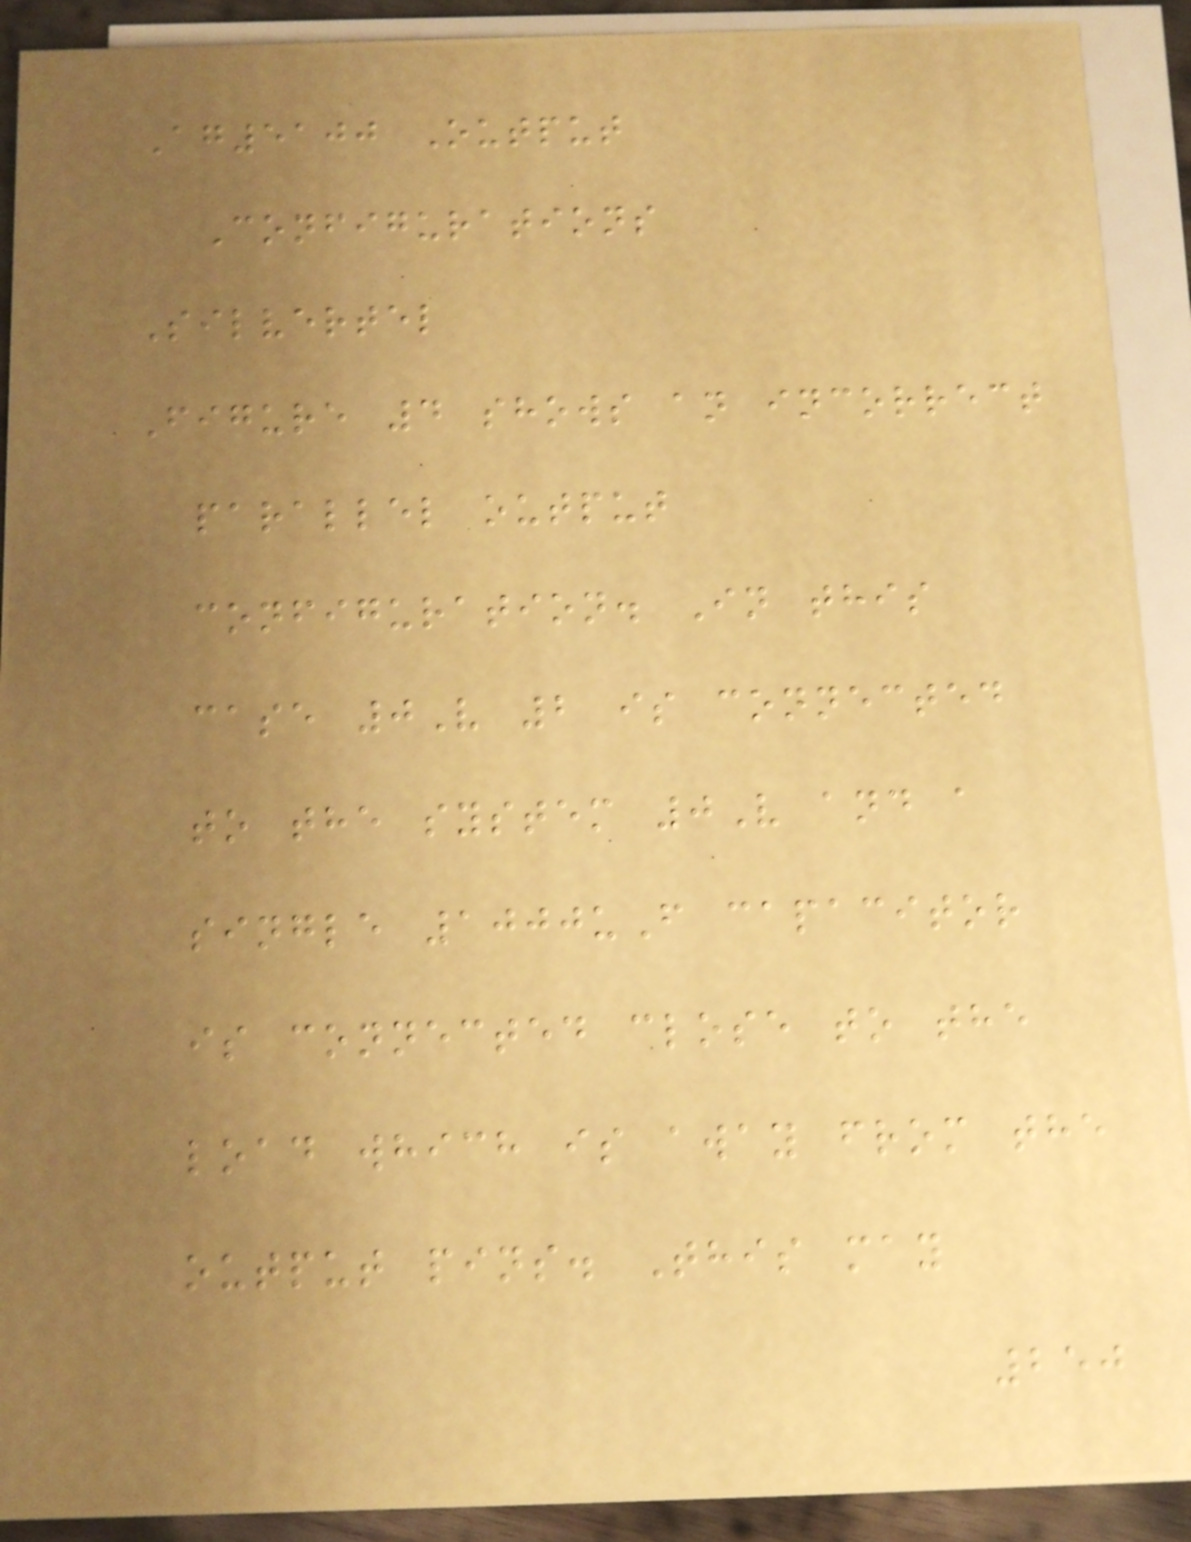Ag5100 Output
Configurations
Silvertel
Figure 4 shows an incorrect
parallel output
configuration. In this
case 0V 2 is connected
to the system 0V and a
single 1000uF capacitor
is connected close to the
load which is away from the
output pins. This may
250
